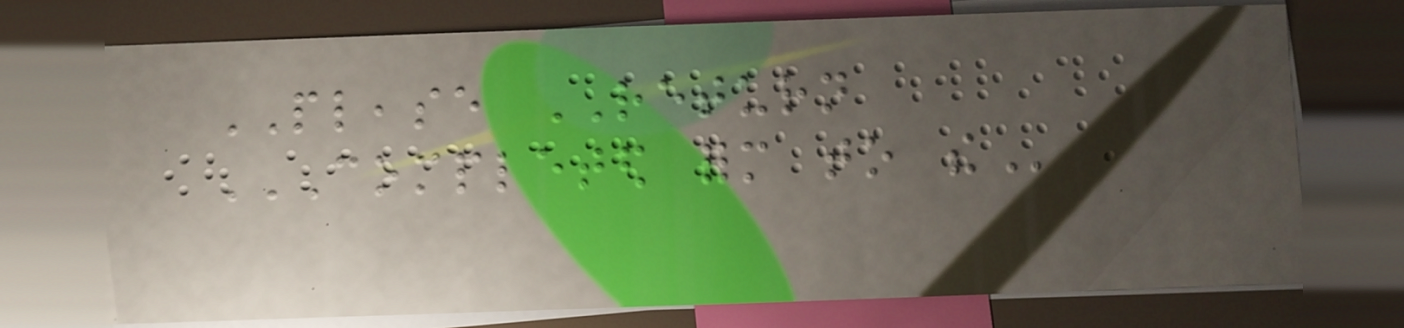PLEASE RETURN
COMPLETED FORM TO THE
